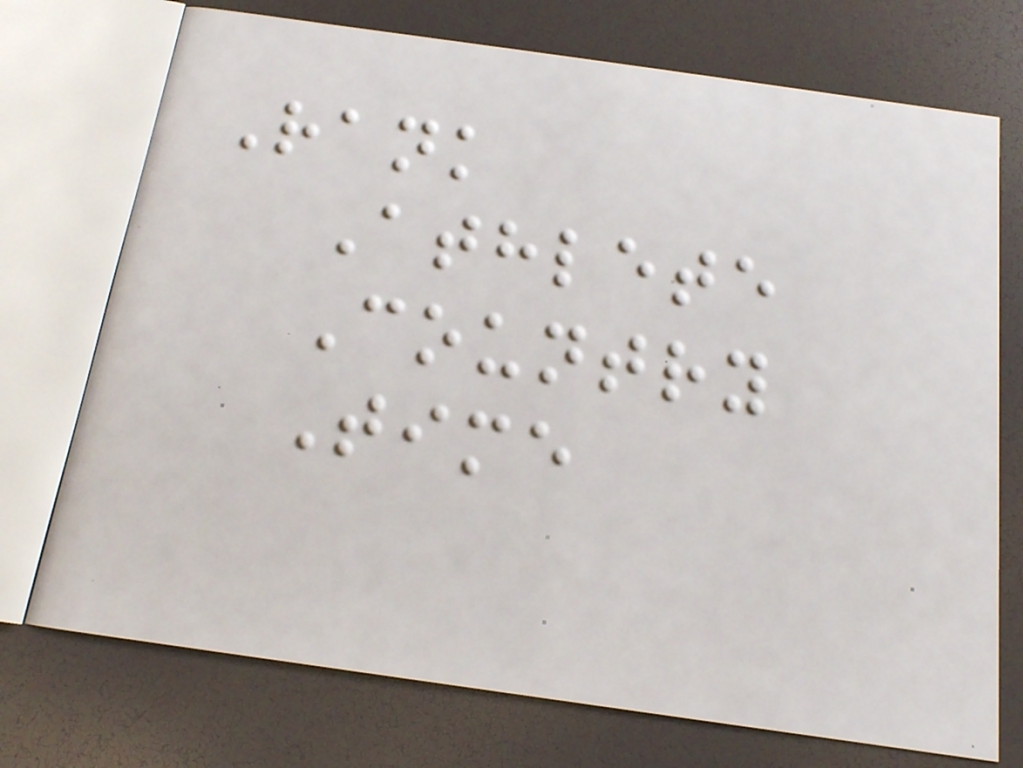Rank
Athlete
Country
Time
